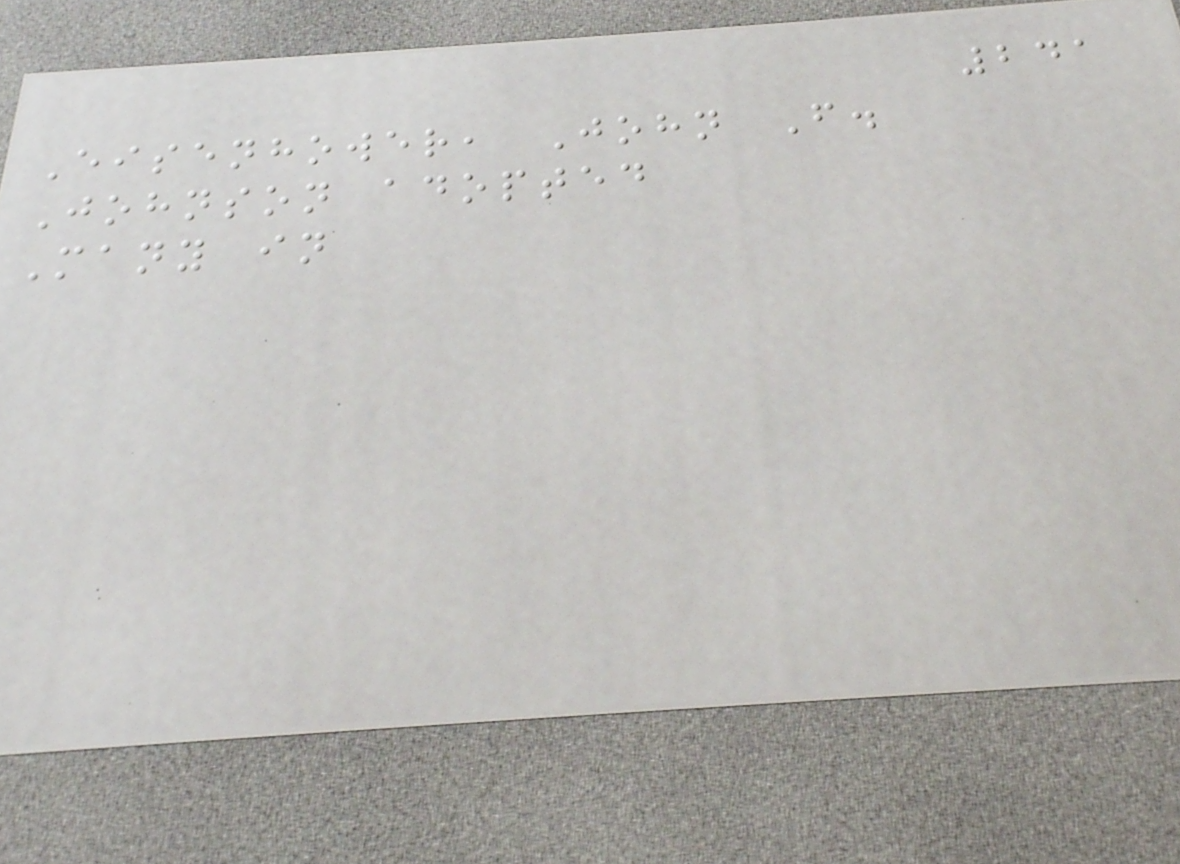241
Eisenhower, John F.
Johnson adopted
Many in
